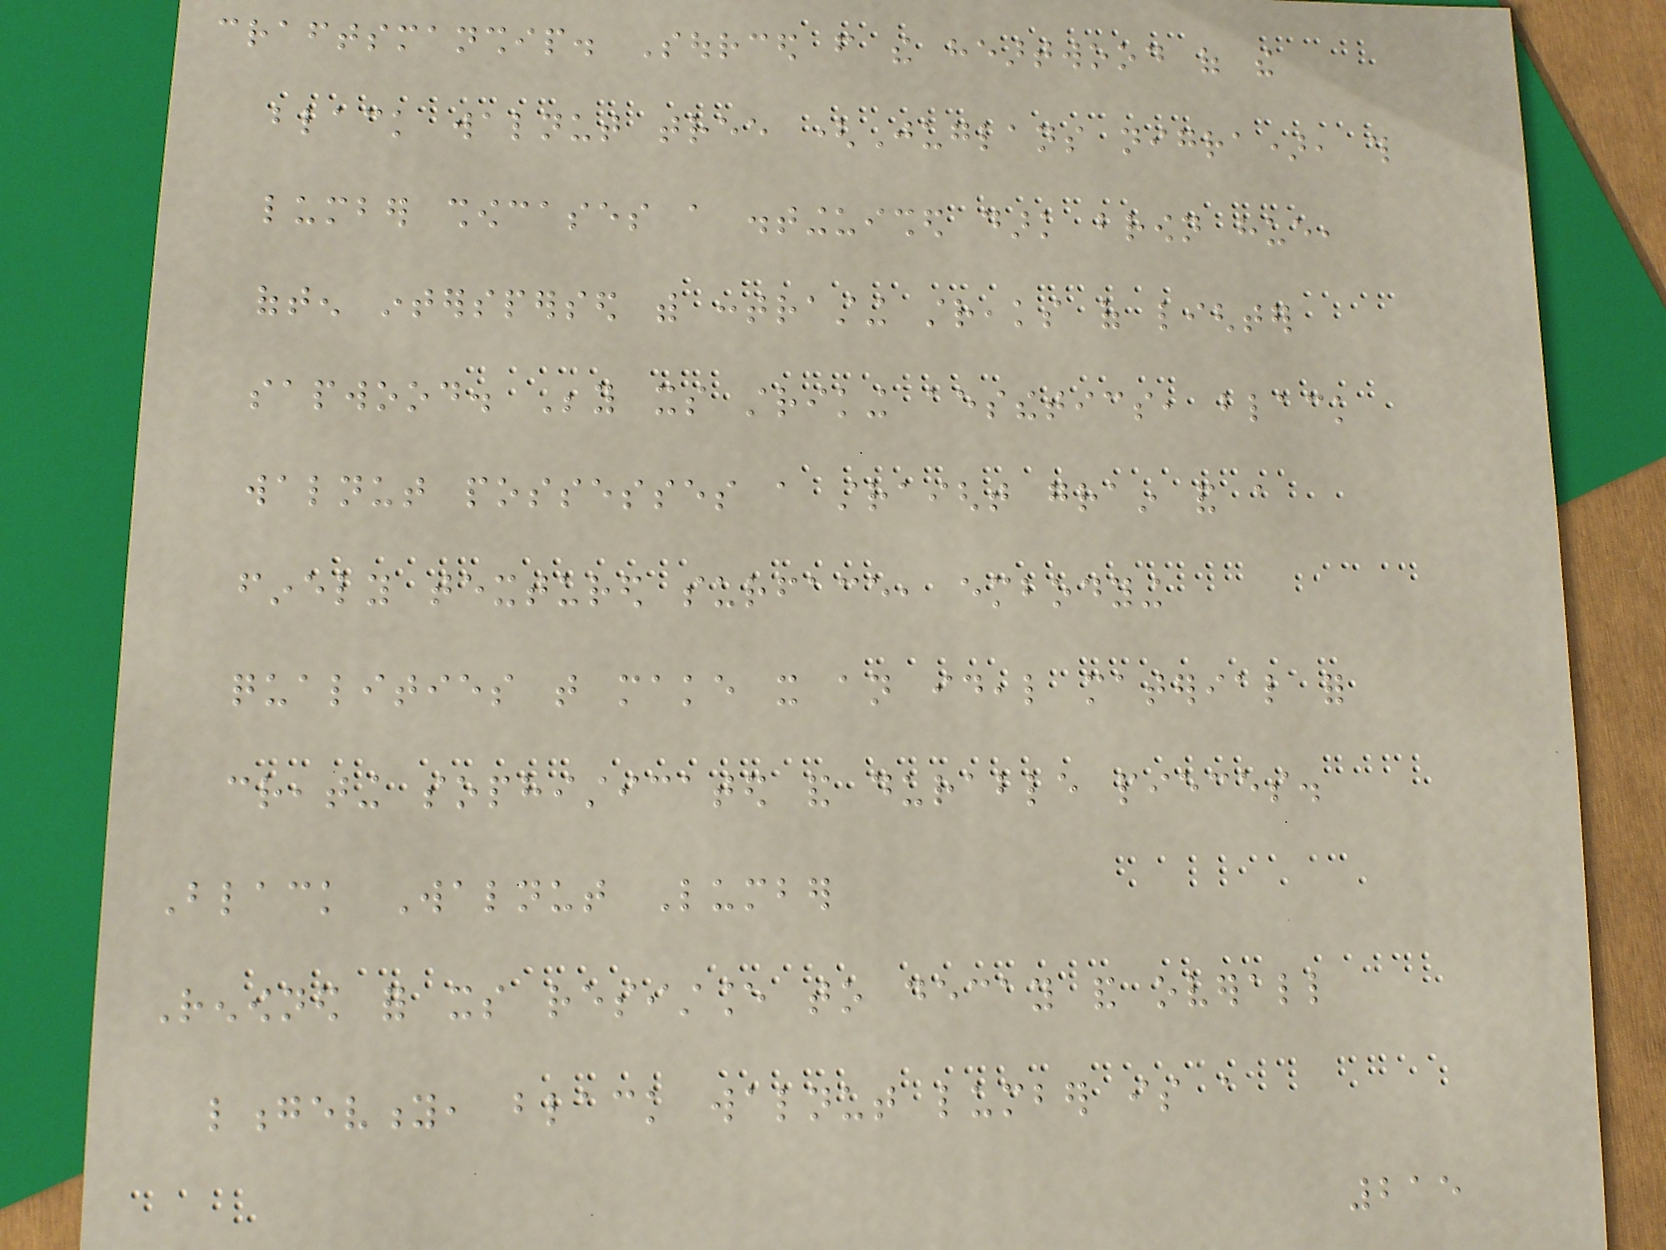craftsmanship. Sourced from the heartwood of the
black walnut tree (Juglans nigra), this
lumber showcases a distinguished dark brown hue,
often interspersed with contrasting streaks of lighter
sapwood. Beyond its striking aesthetics, black
walnut possesses a straight grain and a
finely textured surface, embodying
qualities that make it an ideal material for
creating sophisticated and durable pieces.
Black Walnut Lumber
Renowned for its resistance to decay and overall
longevity, black walnut lumber is a
215
